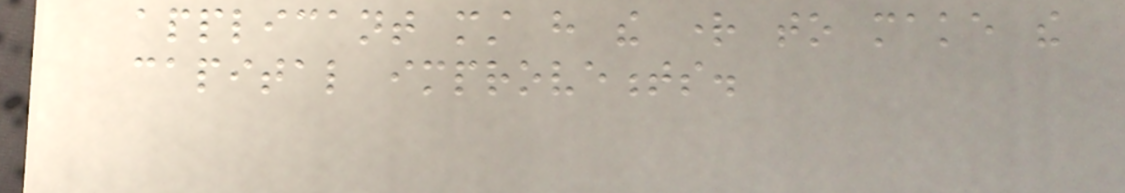applicant must have the right to make the
capital improvements.
